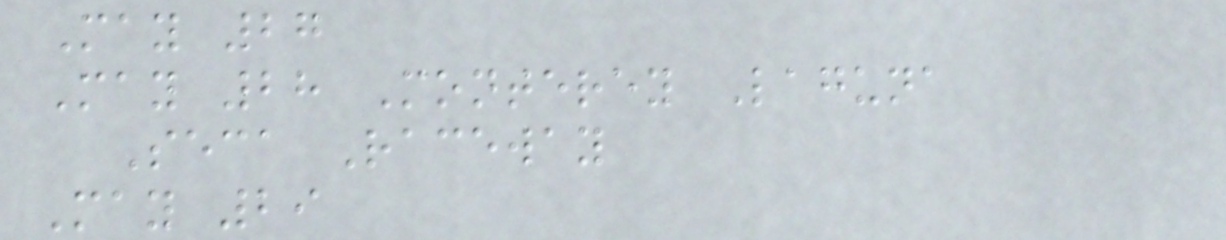May 27
May 28 Monterey Laguna
Seca Raceway
May 29
